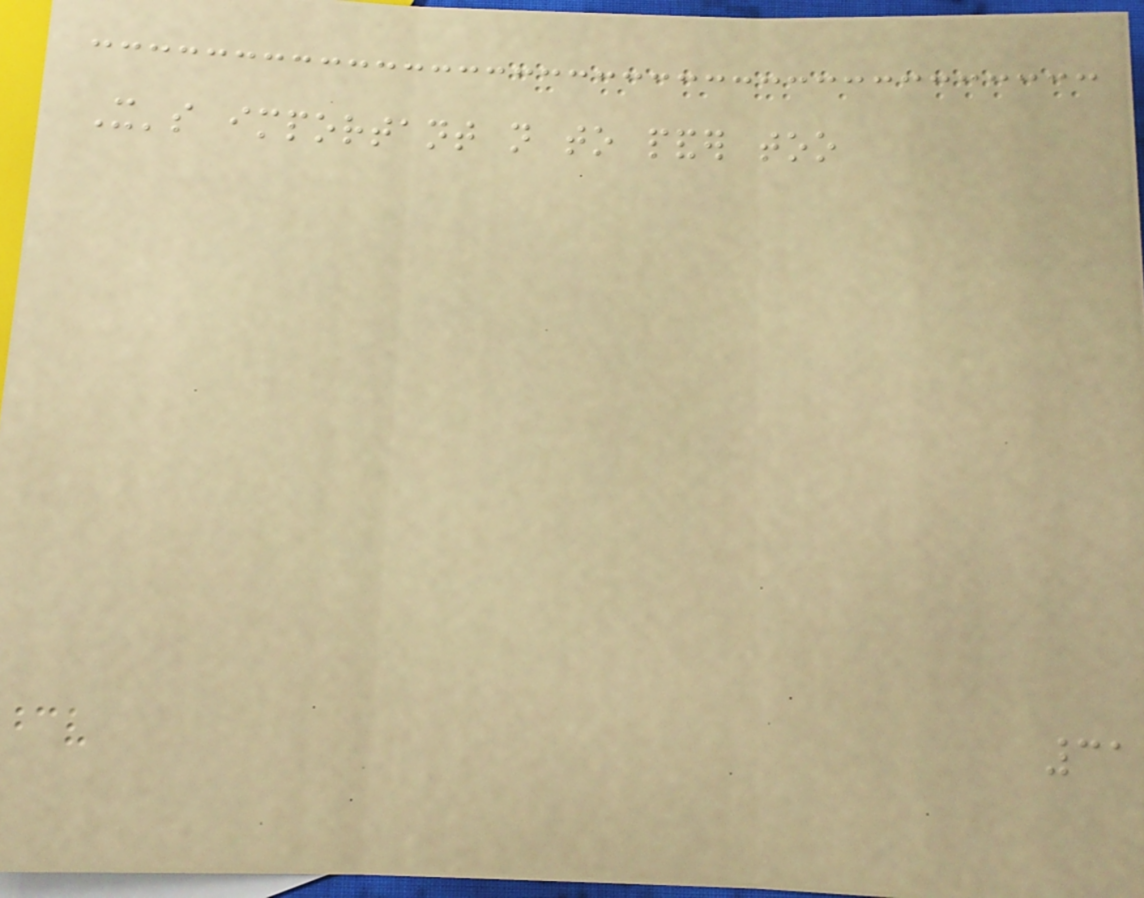It's important not to pander too
31
